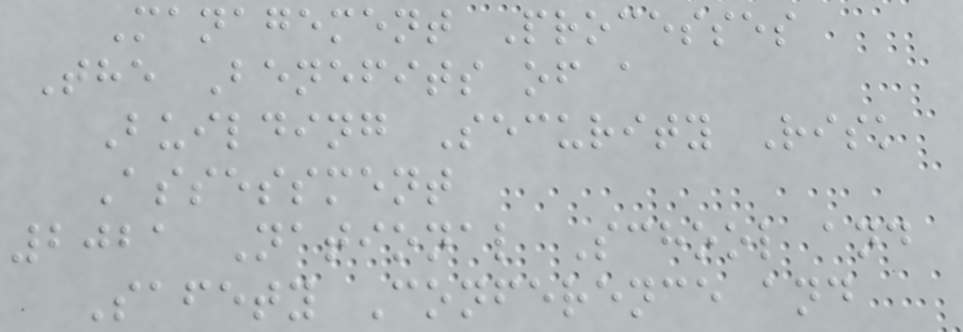Management Processes
The Benefits of a
Building Security Risk
Assessment
2021 National School and
Safety Conference and
